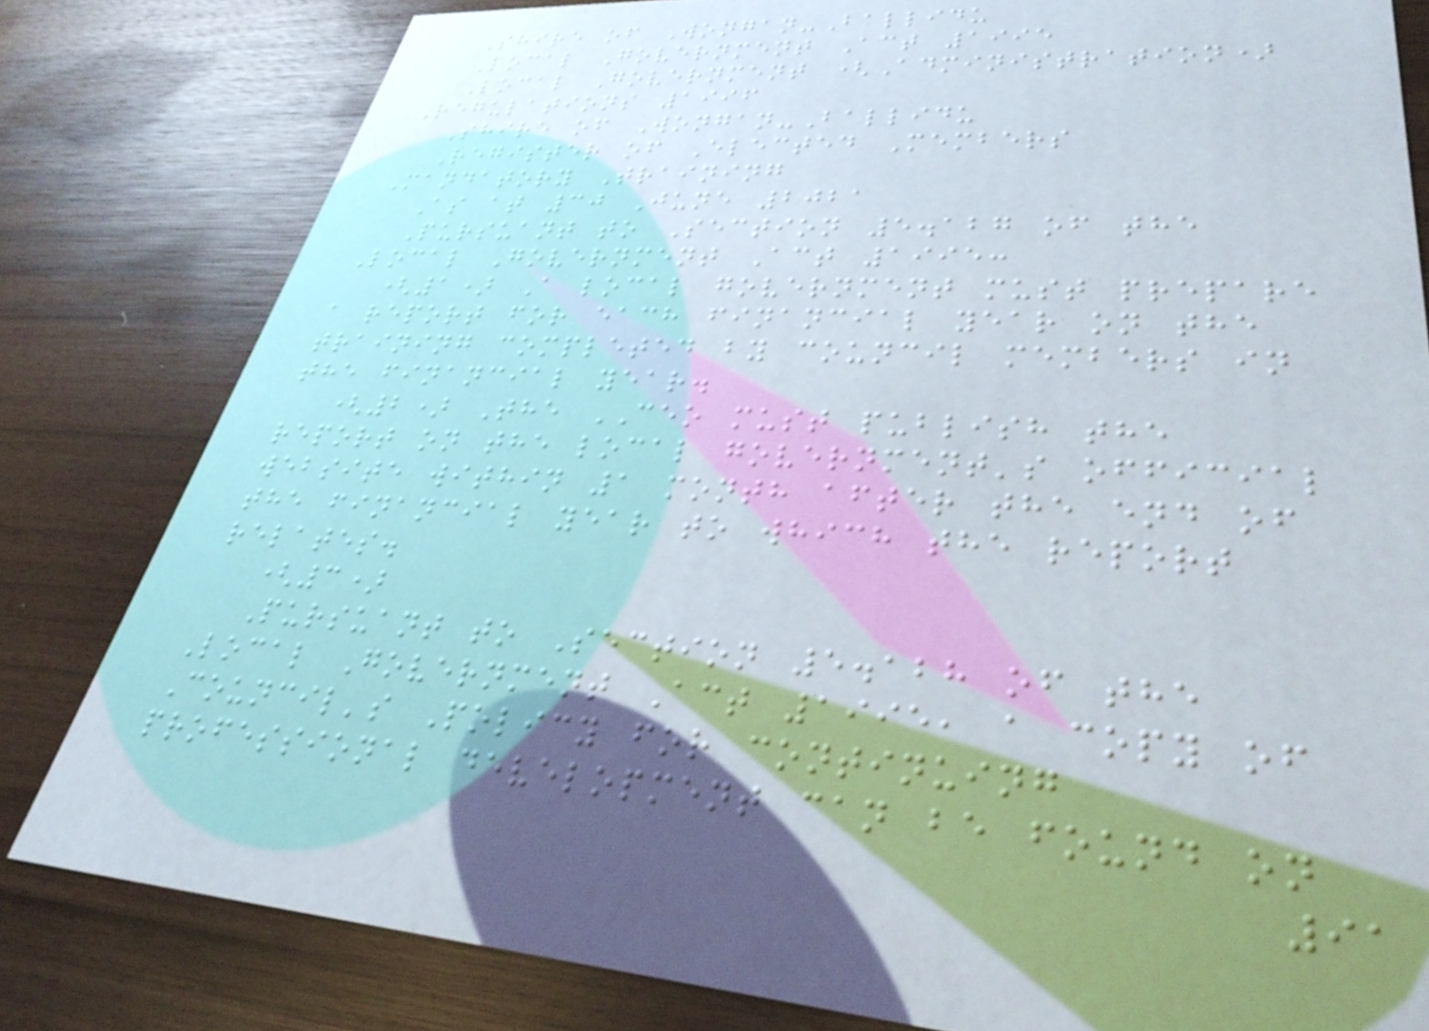Shire of Wongan-Ballidu
Local Government Act 1995
Local Government (Administration)
Regulations 1996
Shire of Wongan-Ballidu
Register of Elected Members
Mandatory Training
As at 30 June 2021
Pursuant to Section 5.127 of the
Local Government Act 1995:
(1) A local government must prepare
a report for each financial year on the
training completed by council members in
the financial year.
(2) The CEO must publish the
report on the local government's official
website within 1 month after the end of
the financial year to which the report
relates.
(3)
Pursuant to Section 5.128 of the
Local Government Act 1995, a copy of
Council's Policy for continuing
professional development can be found on
91
